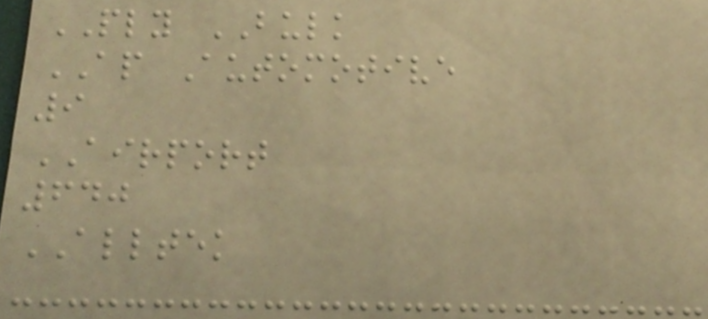PLY BULK
AP Automotive
9
AIRPORT
640
ALLTEK
